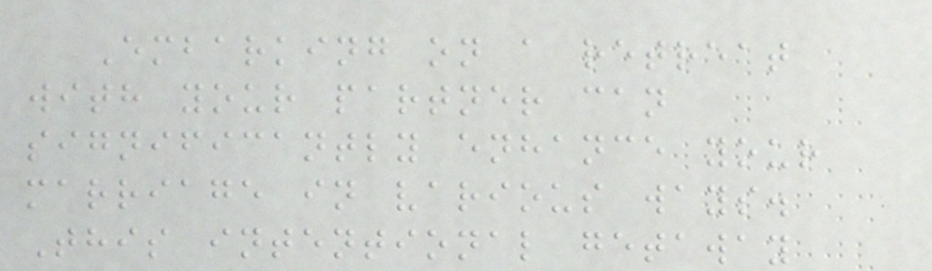Embarking on a retreat
with your partner can
significantly enhance your
marriage in various ways.
This intentional getaway
